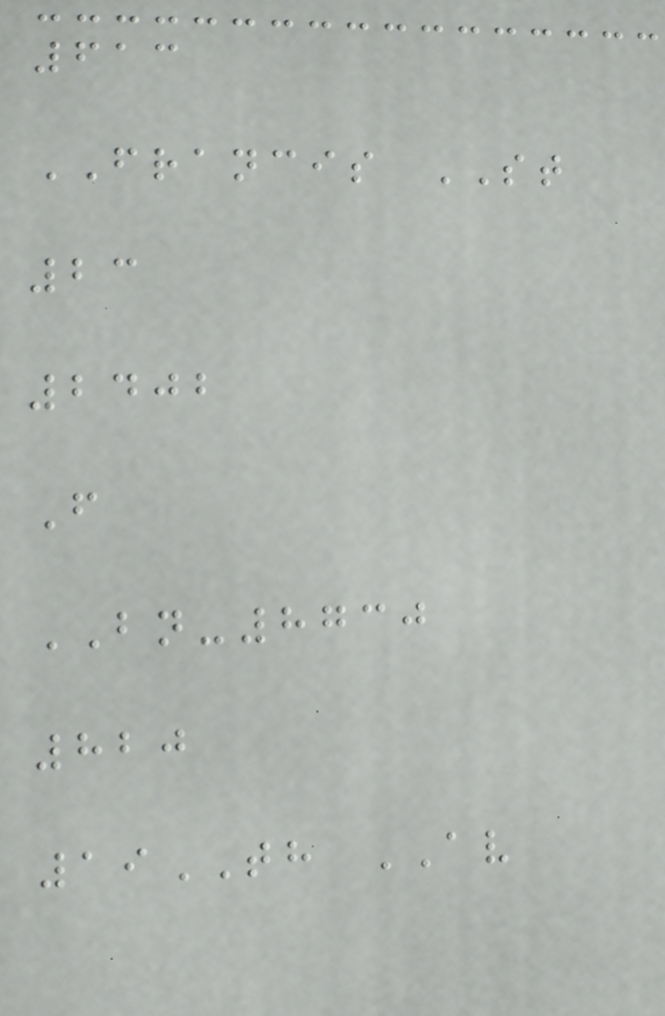613
FRANCIS ST
23
2402
F
BN-8730
820
19TH AV
